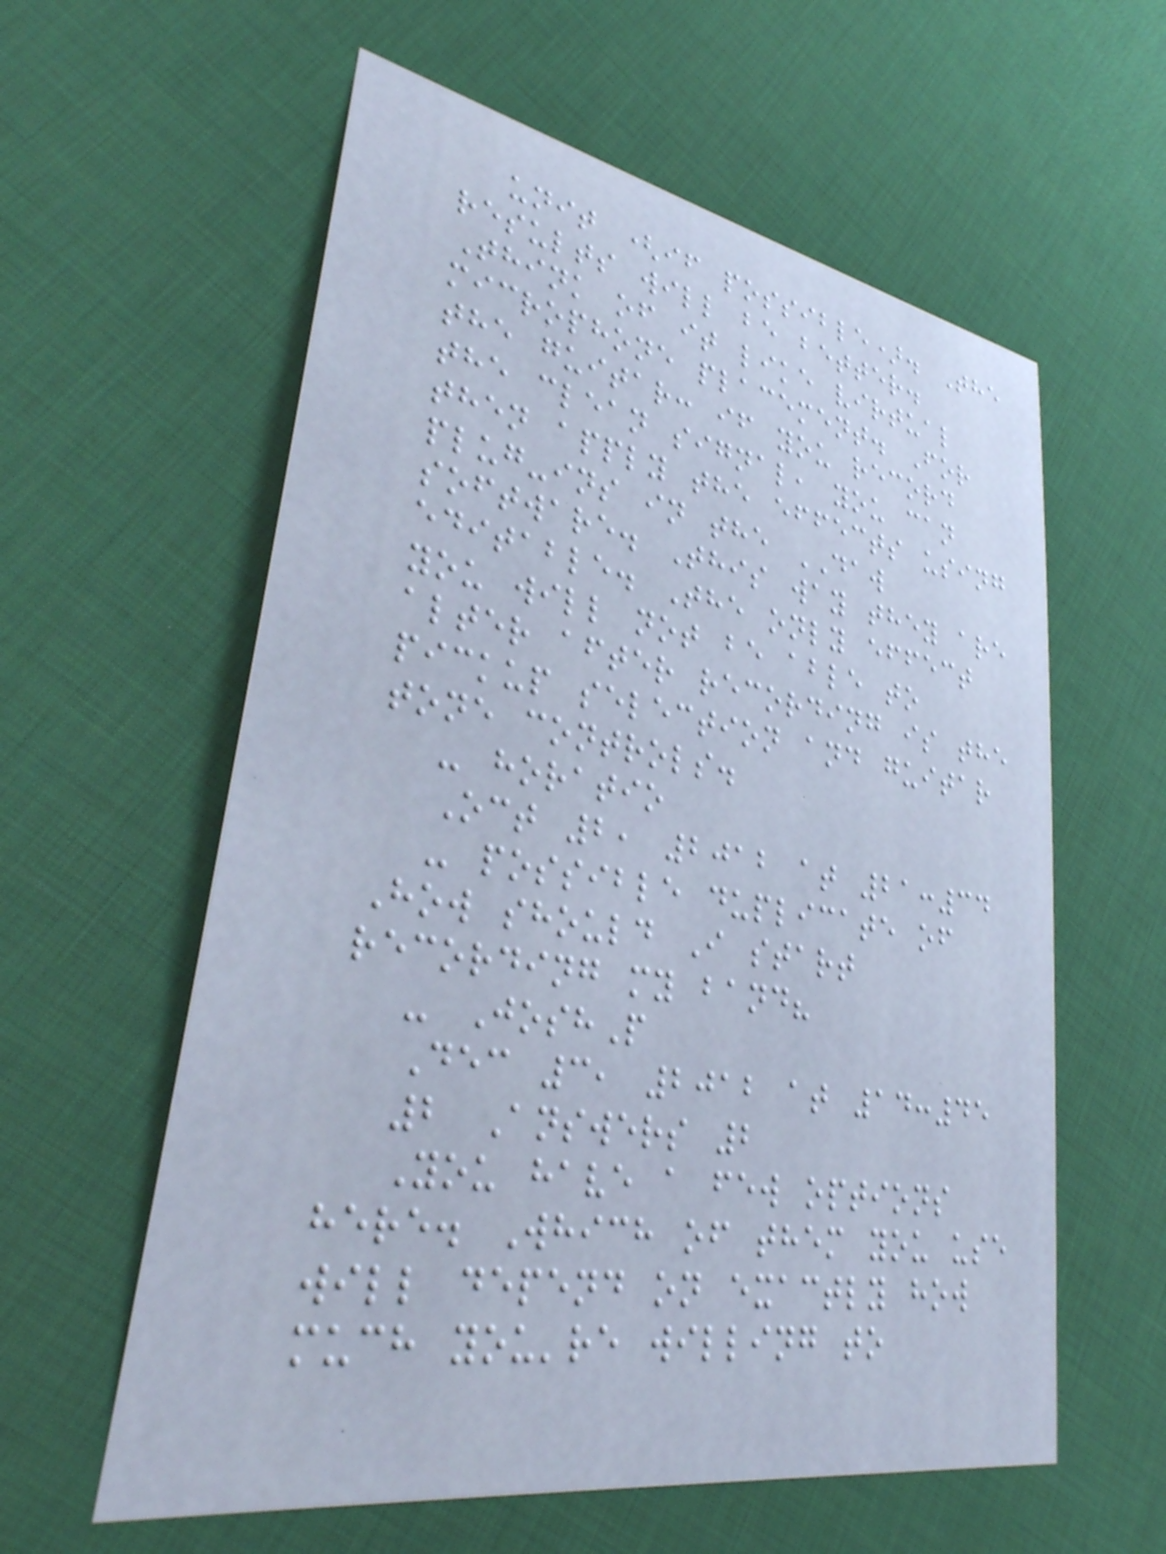unit (if possible). The
results will be better.
Think of it like virtual
microphone placement. For
the guitar: if you record
the clean signal, you can
then apply the effects using
plug-ins in the DAW
software. This way they are
editable. The only effect
you will not be able to
alter after recording is the
pickup selection and guitar
tone controls.
- horatio
Oct 2, 2012 at 21:34
- possible duplicate of
How should I start
recording my band?
- JoshP
Dec 3, 2012 at 14:45
2 Answers 2
You have a few options
here. Which of them you use
will depend on exactly how
much you're willing to
